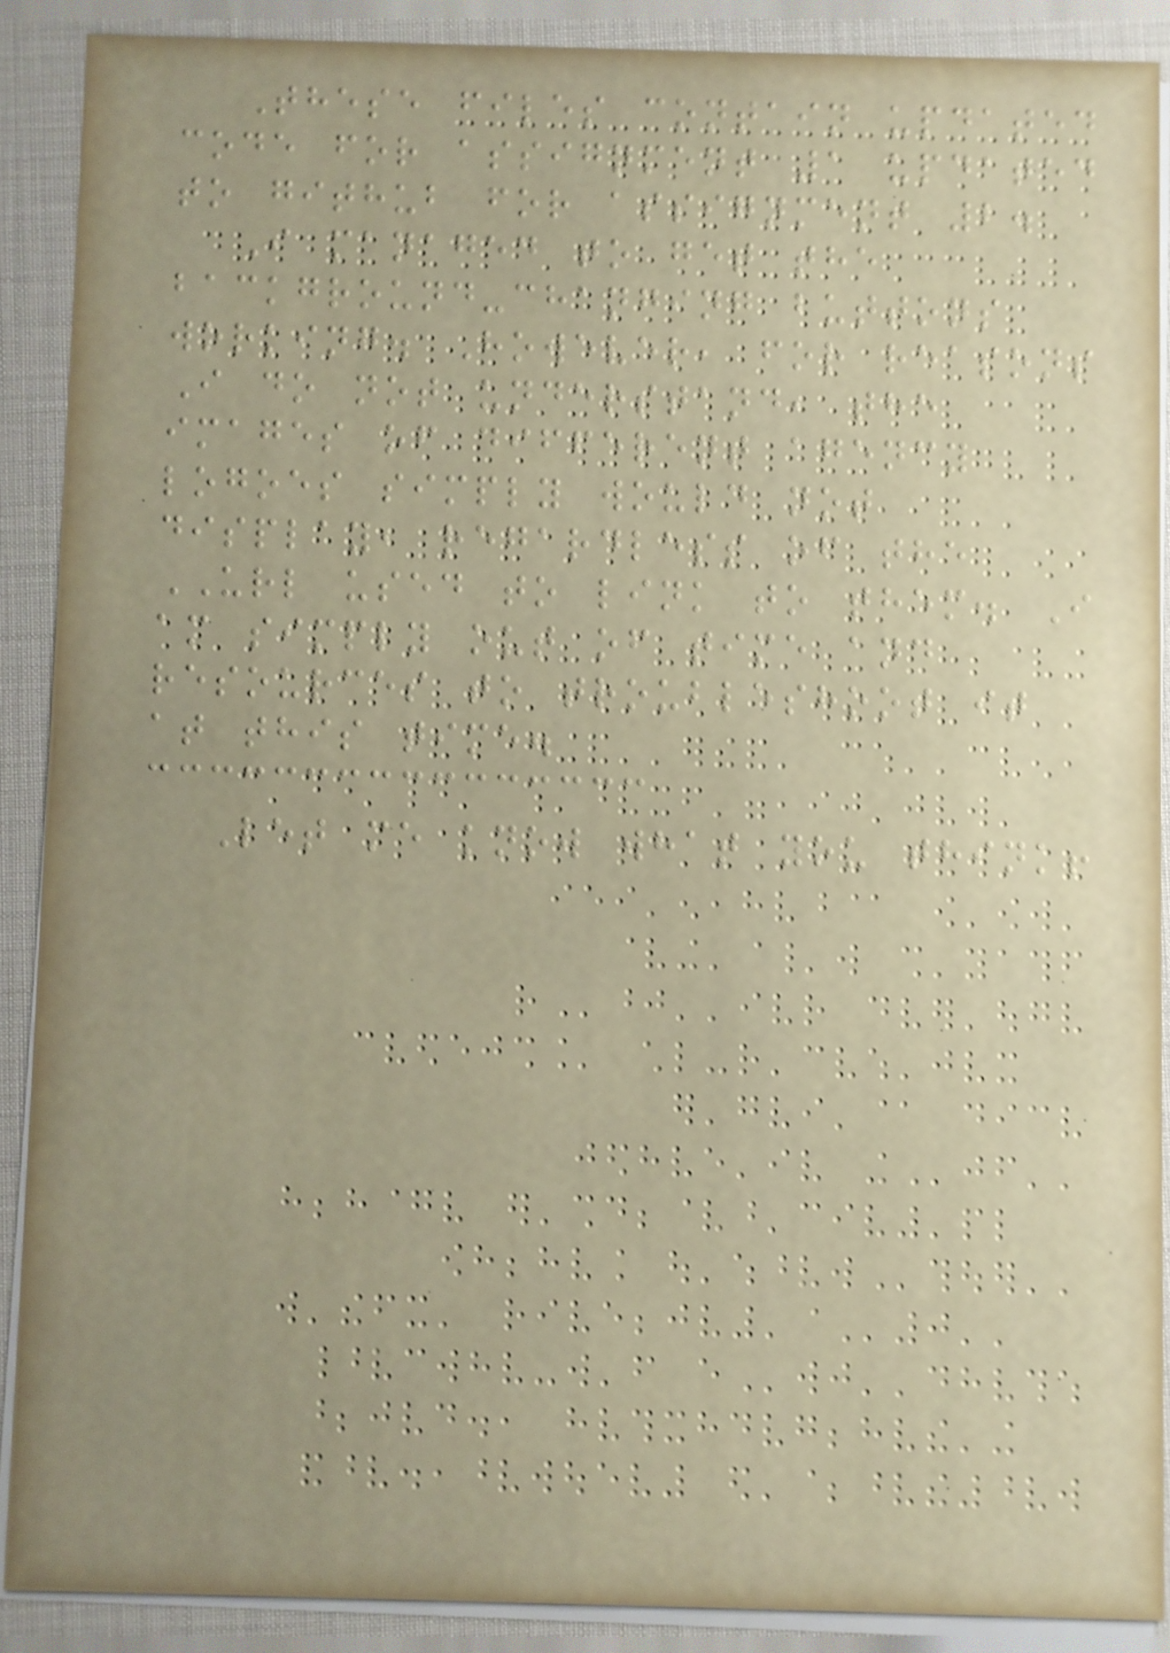These files contain updated
code for assignment 1 updated
to github for assignment 2.
I managed to get the
background-changing buttons
working. However, for reasons
I do not understand, the
images of different agency
logoes simply would not
display, regardless of the
URL used to link to them. I
am simply out of time and
resources to troubleshoot it
at this time.
Let me know what you think!
